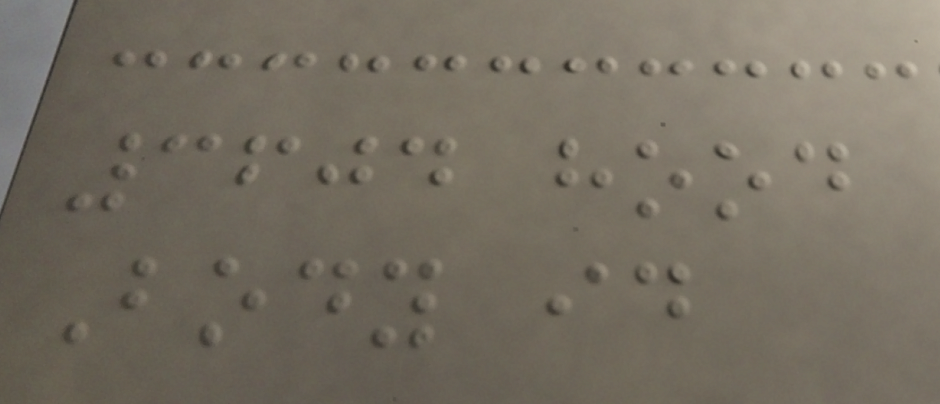3604 hood
Body id
